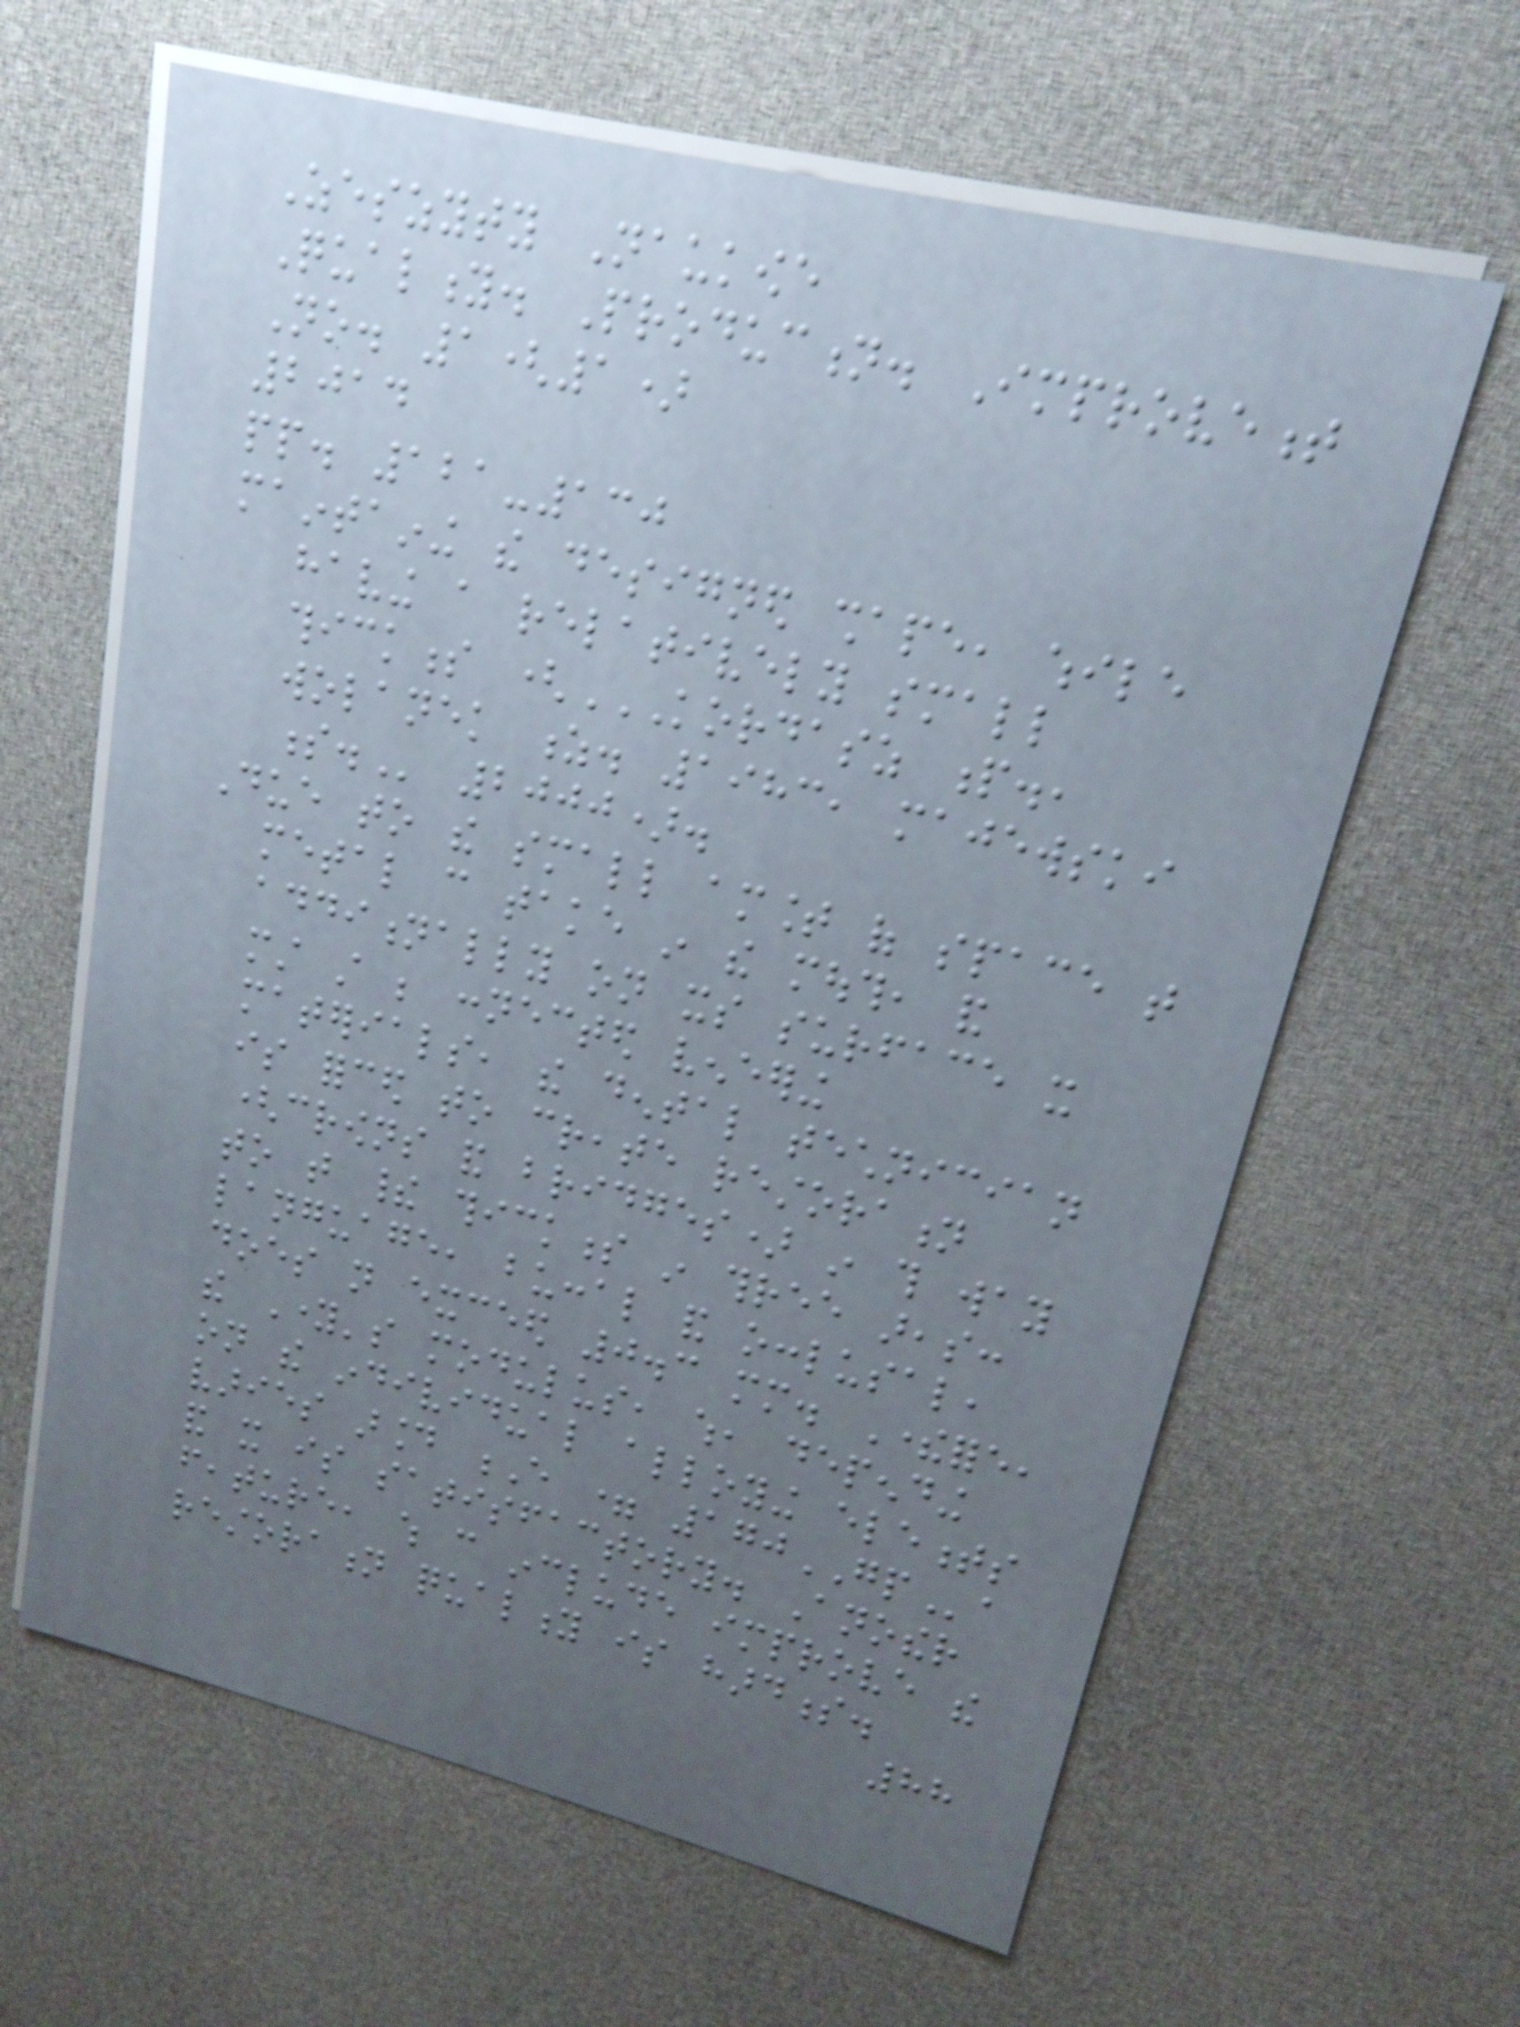Zeszyty Naukowe
Quality. Production. Improvement
No. 1(1)
2014
pp. 121-130
maintaining the designed shape, while
having a relatively small
thickness (KORDASZ P.,
WOLANEK Z. 1983, MAJEWSKI
S. 2000).
Due to the small amount of space that
metal can take in the mouth, and
additionally on its surface it
must still be connected veneering
materials, the dental technician
is forced to create restoration
(crowns and bridges) in this way
to that their thickness in three areas:
language, buccal and occlusal,
does not exceed 0.3 mm. Therefore,
the Young's modulus, which, depending
on the individual alloying elements
varies around E = 170GPa
and it is satisfactory. Another
feature, which can include improve the
restoration quality is hardness.
88
